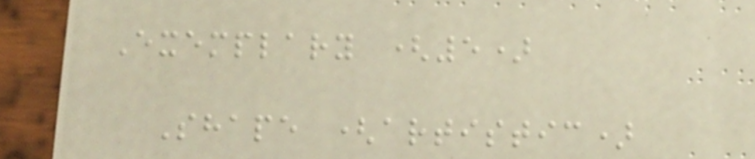Exemplary (5)
Shape (artistic)
